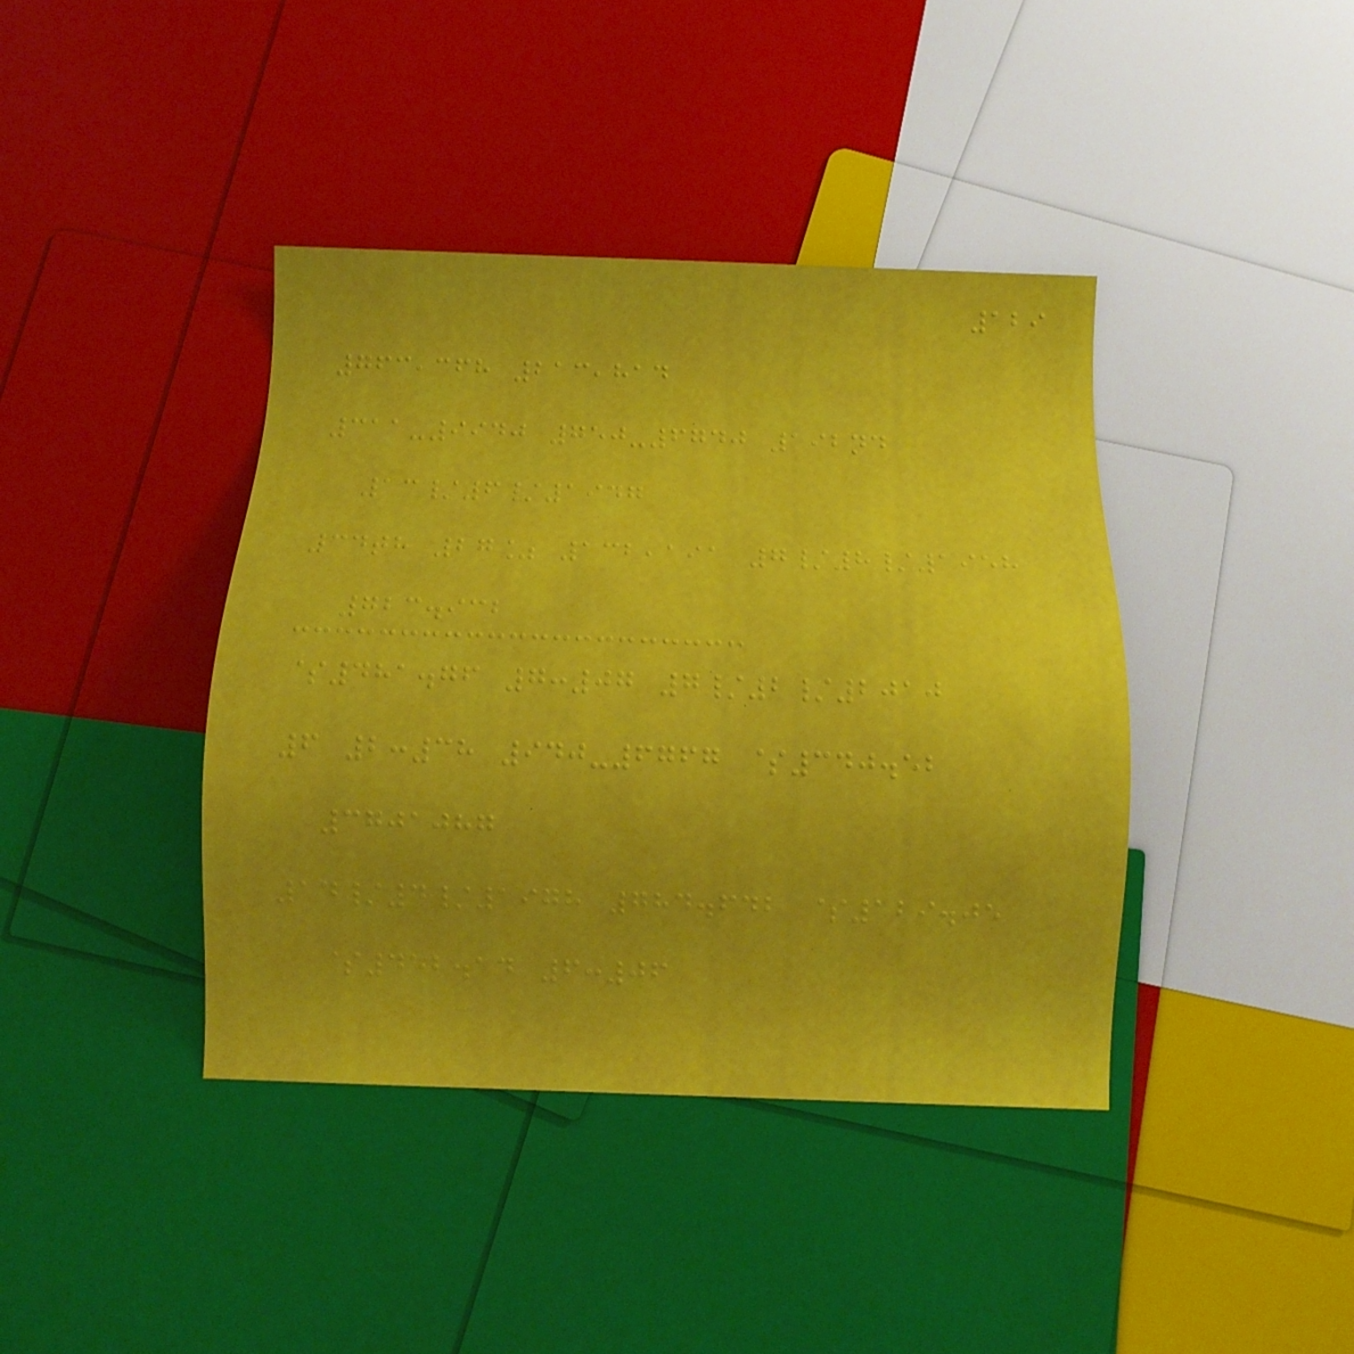129
763,368 213,814
311-9940 750-6740 192nd
13/6/1947
34th 27% 132,191 7/8/1958
723.932
$481.76 7:07 7/2/2010
6 2:38 940-6767 $340.52
3701087
14/4/1978 784.642 $129.05
$452.14 6:06
